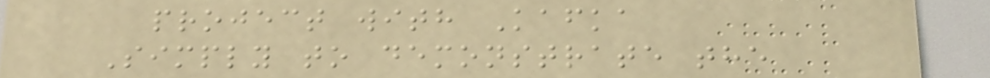project with Kafka
Simply to demonstrate the
